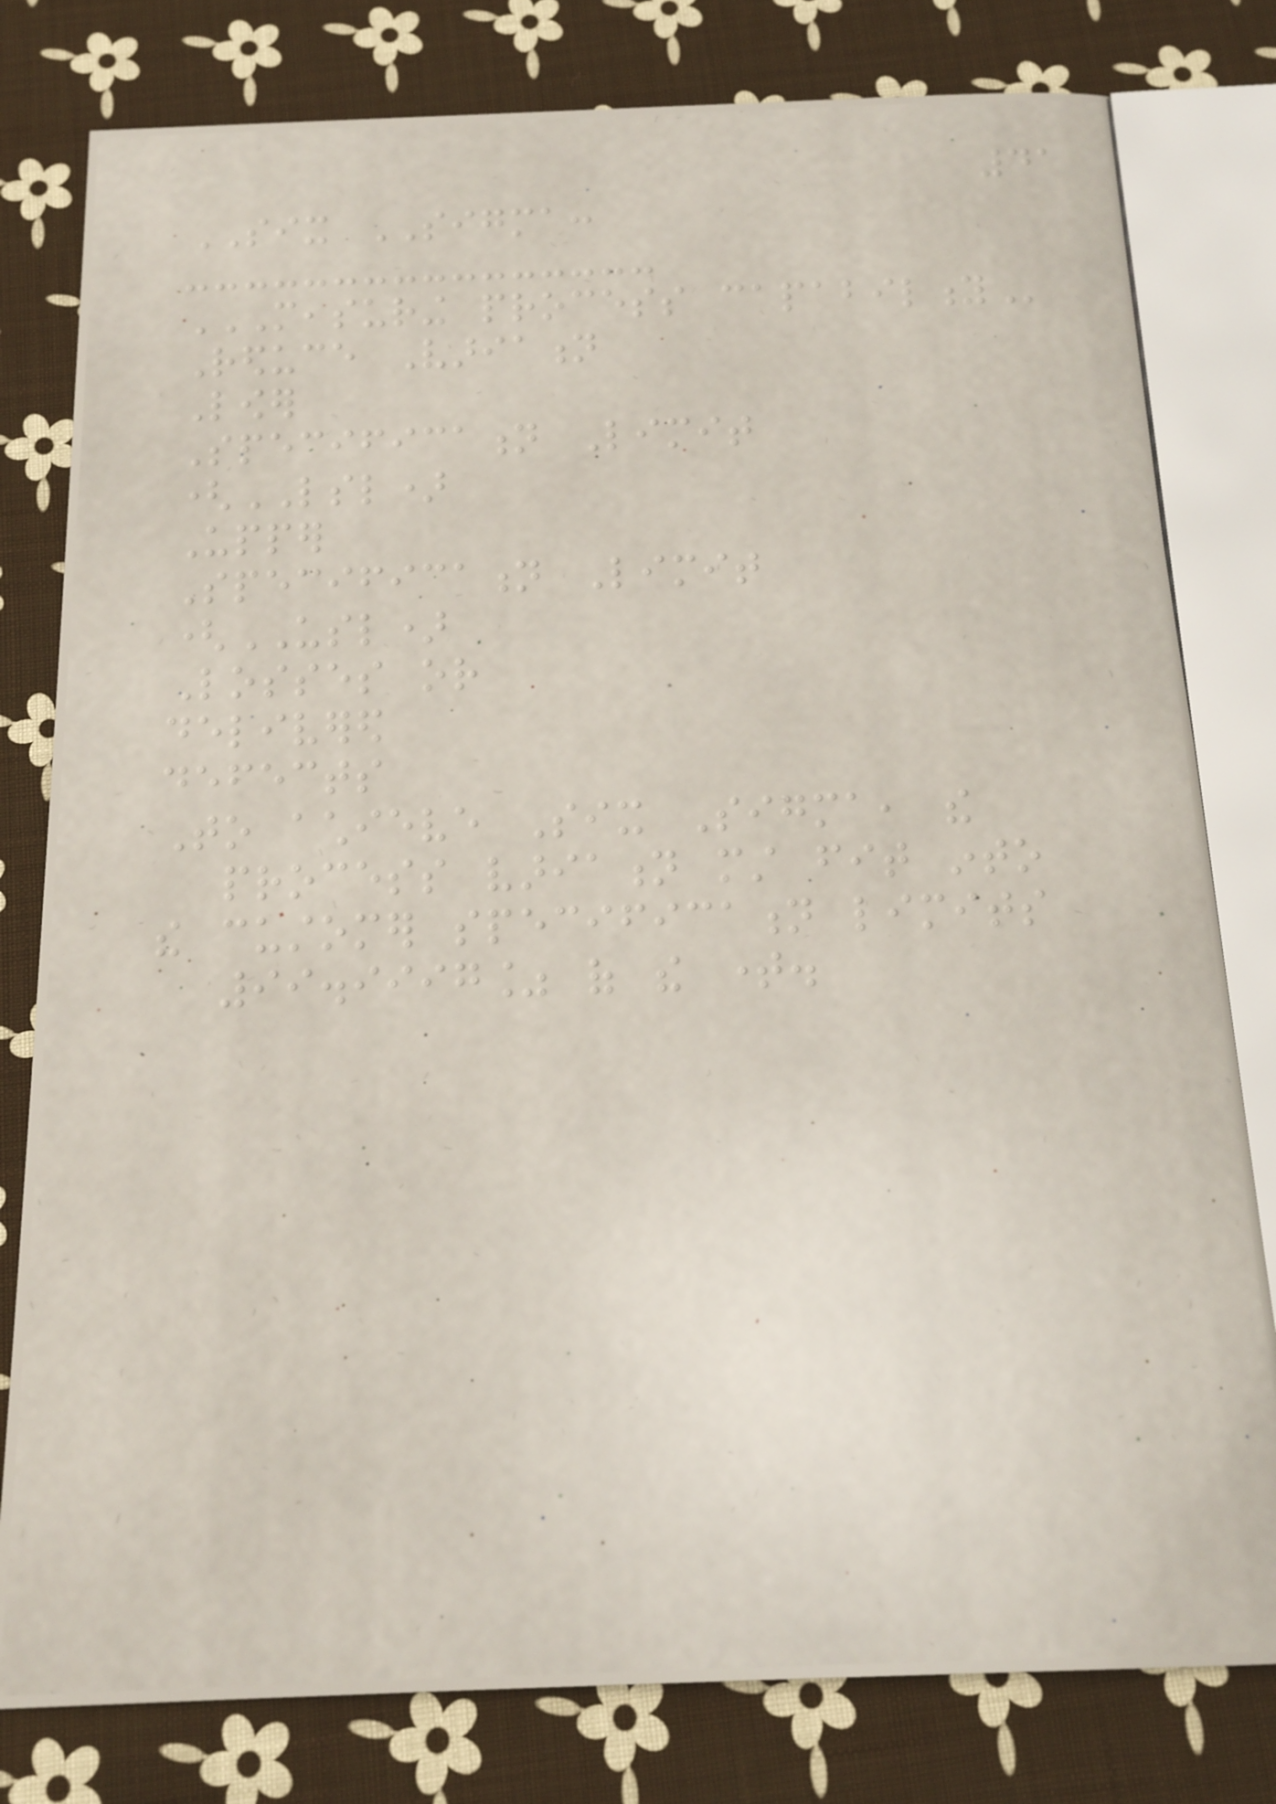41
SIX SIGMA:
MEASURING PROCESS CAPABILITY
Reduce Variation
Lower
Specification Limit
(LSL)
Upper
Specification Limit
(USL)
Losses or
delivered
defects
To achieve Six Sigma, the
process variation must fit into
the customer specification limits
99.9997% of the time.
